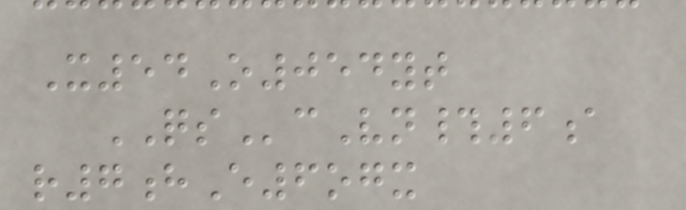X54O054yt
QScVn#6a
r7hE6ogx
